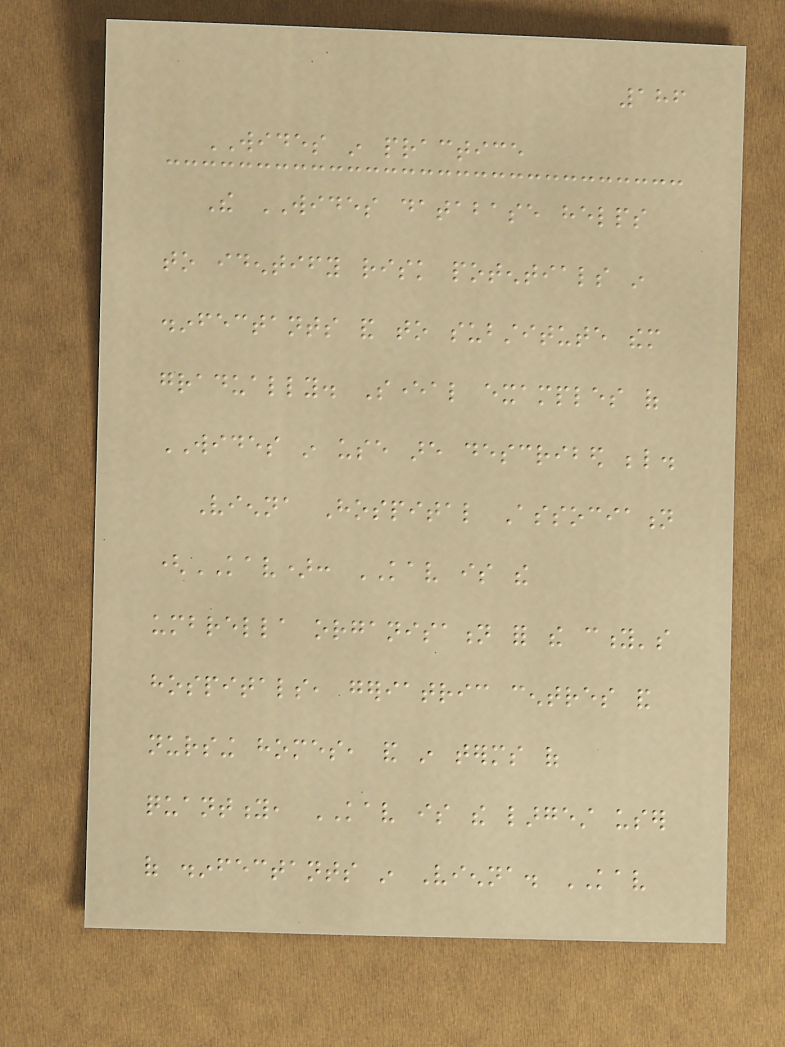186
WIDES in practice
The WIDES database helps
to identify risk potentials in
disinfectants and to substitute them
gradually. Several examples of
WIDES in use are described below.
Vienna Hospital Association
(KAV): KAV is the
umbrella organisation for the city's
hospitals, geriatric centres and
nursing homes, and in terms of
quantity, KAV is the largest user
of disinfectants in Vienna. KAV
